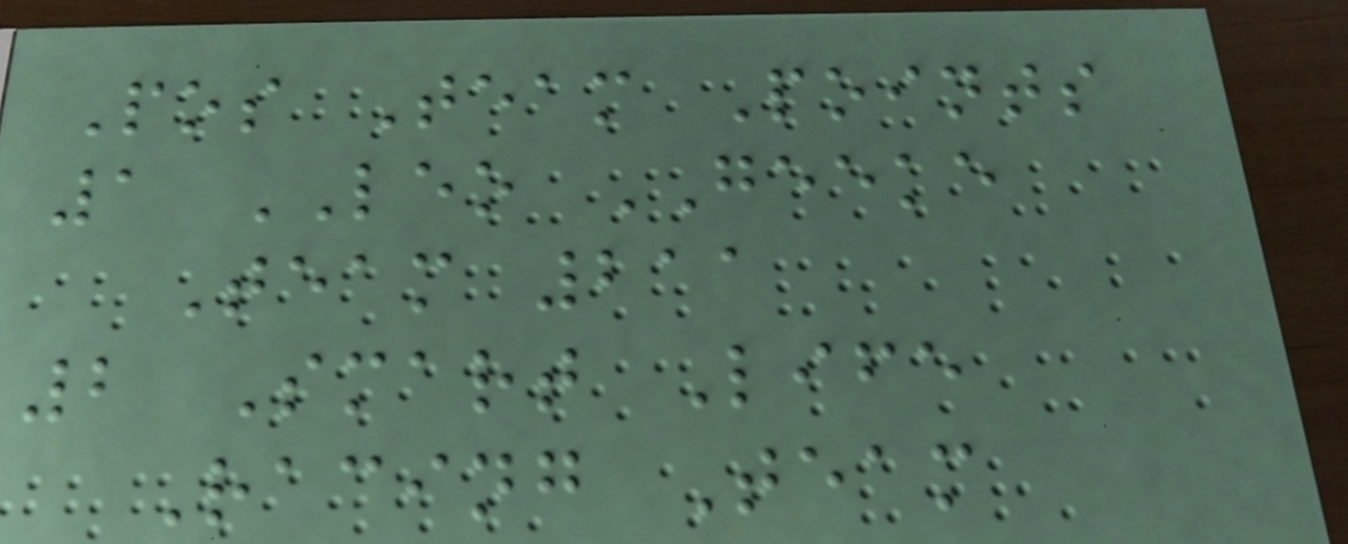Pos Team Points
1 LEO GEEKE
Team 211
2 Smart Life
Racing Team
